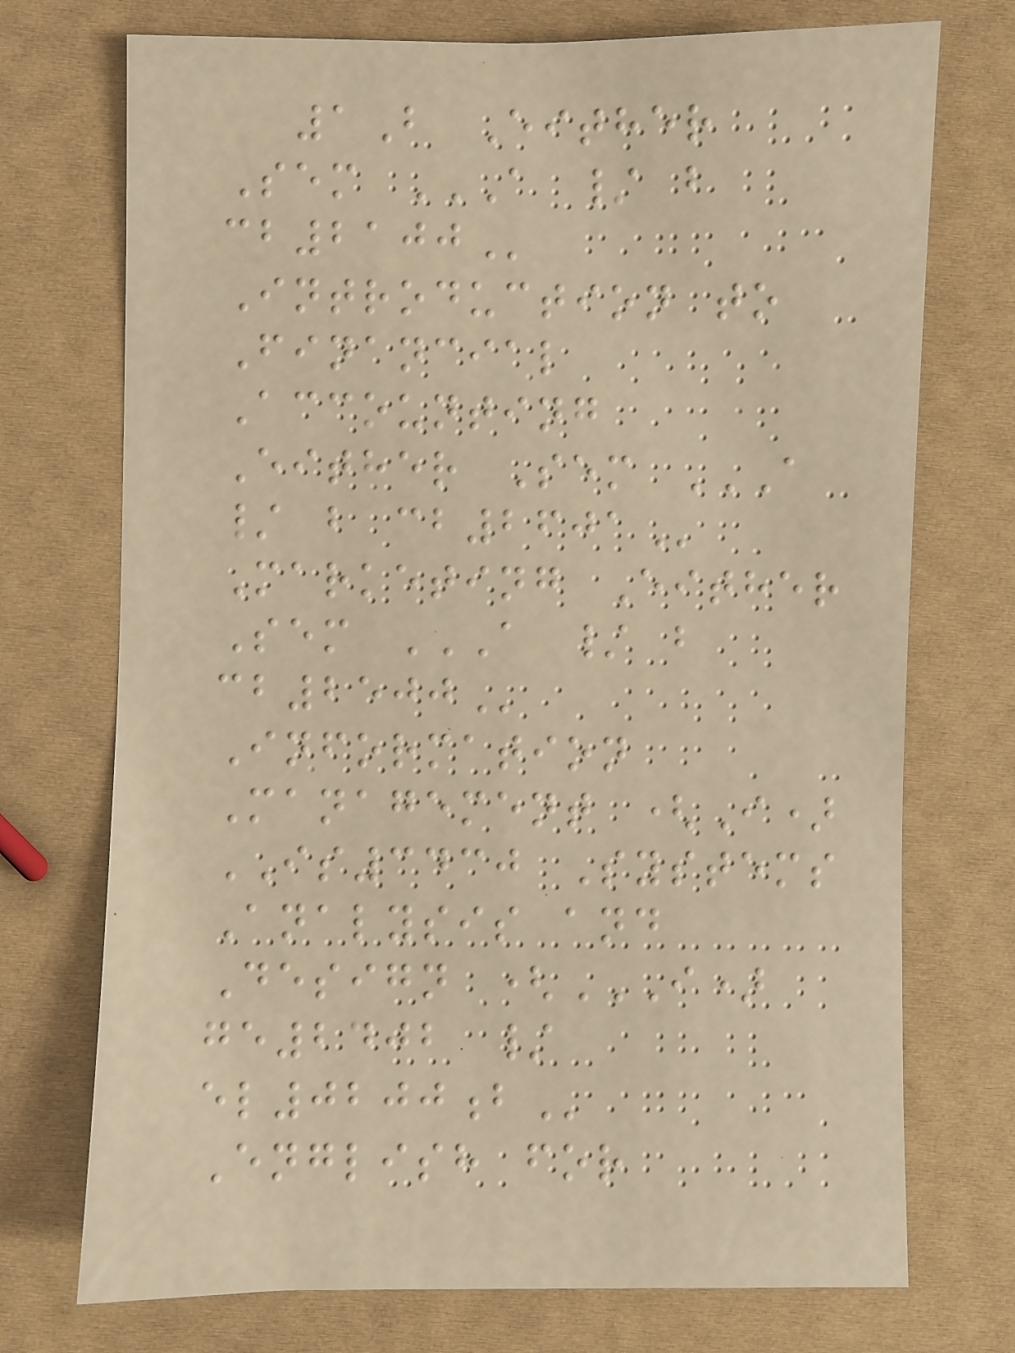1B Either
Sem A / B
CB2100
Introduction to
Financial
Accounting
Either Sem A
/ B CB2601
Marketing Either
Sem A / B
CB2500
Information
Management (I)
IS3430 Systems
Analysis and
Design (I)
GE2402 /
EL0200B
English for
